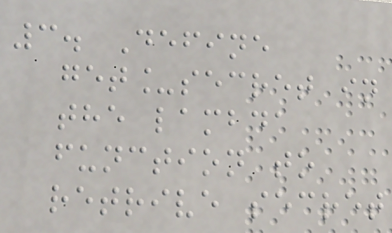3. Define
get_secret in
the lambda
function to
retrive secret
